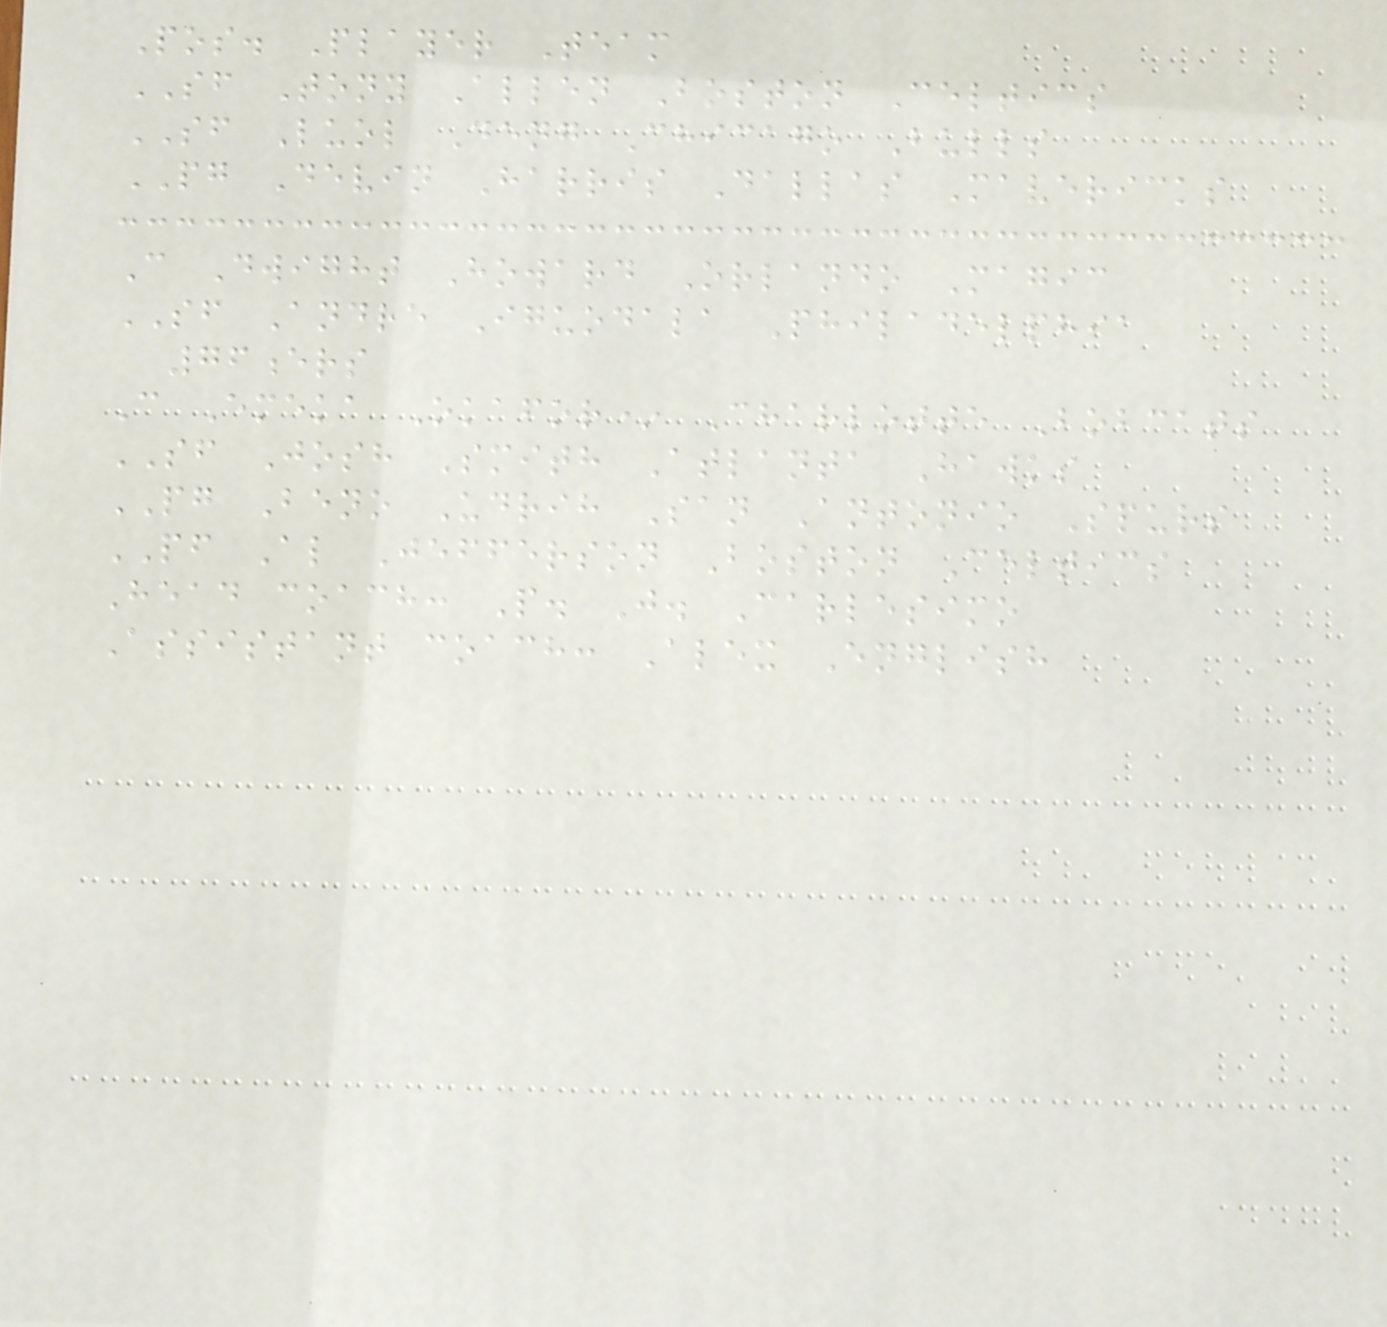Pos. Player Team
SF Tony Allen Boston Celtics
SF Luol Deng Chicago Bulls
PG Devin Harris Dallas Mavericks
C Dwight Howard Orlando Magic
SF Andre Iguodala Philadelphia
76ers
C Emeka Okafor* Charlotte Bobcats
SF Josh Smith Atlanta Hawks
PG Beno Udrih San Antonio Spurs
PF Al Jefferson Boston Celtics
Head coach: P. J. Carlesimo
Assistant coach: Alex English
